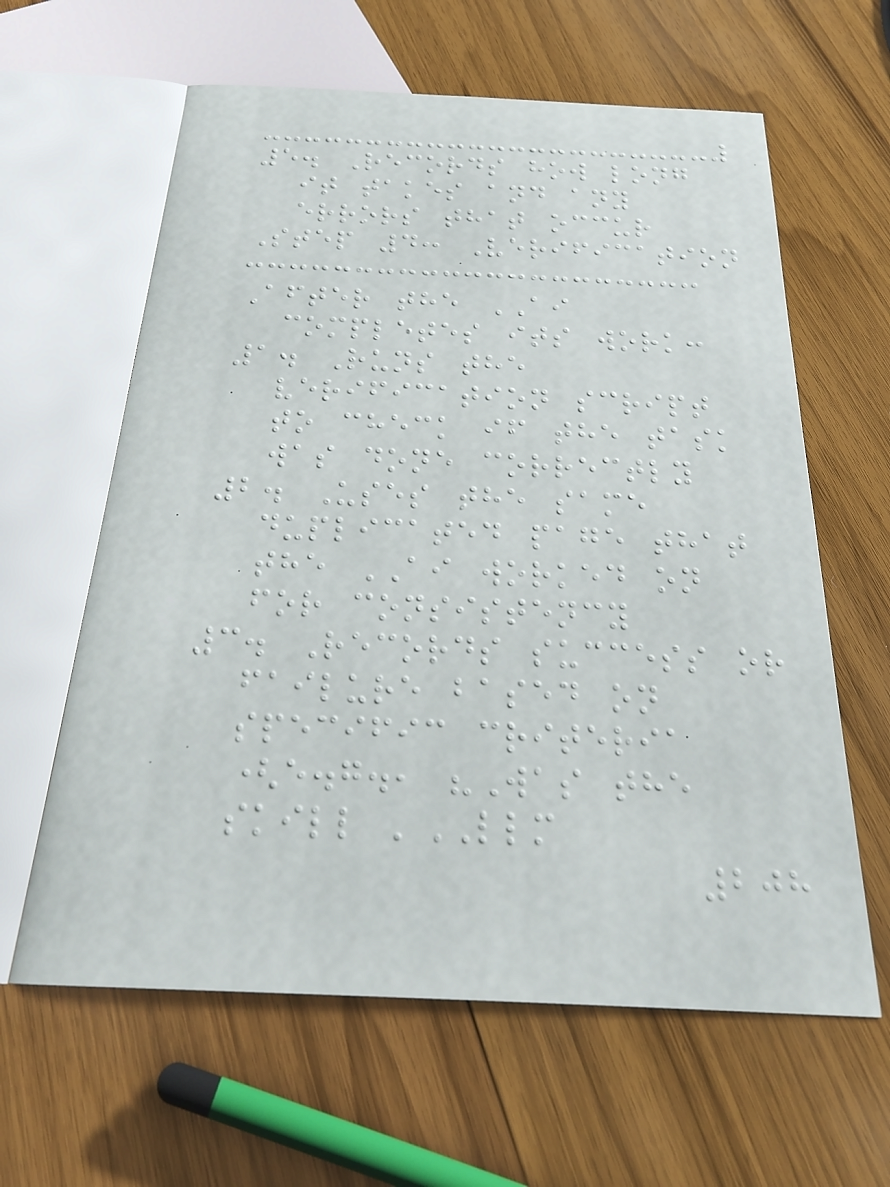5. Records how long
it takes and any
errors that occur
Step 4: Verification
After the AI
completes its work:
1. Runs the
verification script
to check if the task
was done correctly
2. Uses the same
duplicated page that
the AI worked on
for consistency
3. Records success or
failure based on
specific criteria
(e.g., "Was the
skill 'LLM
208
